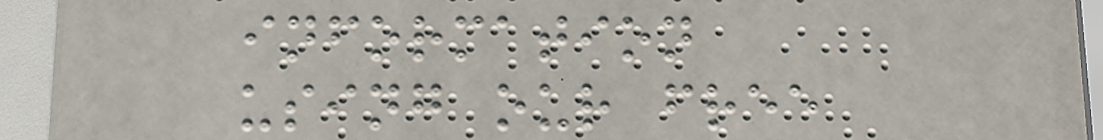information
using our free
